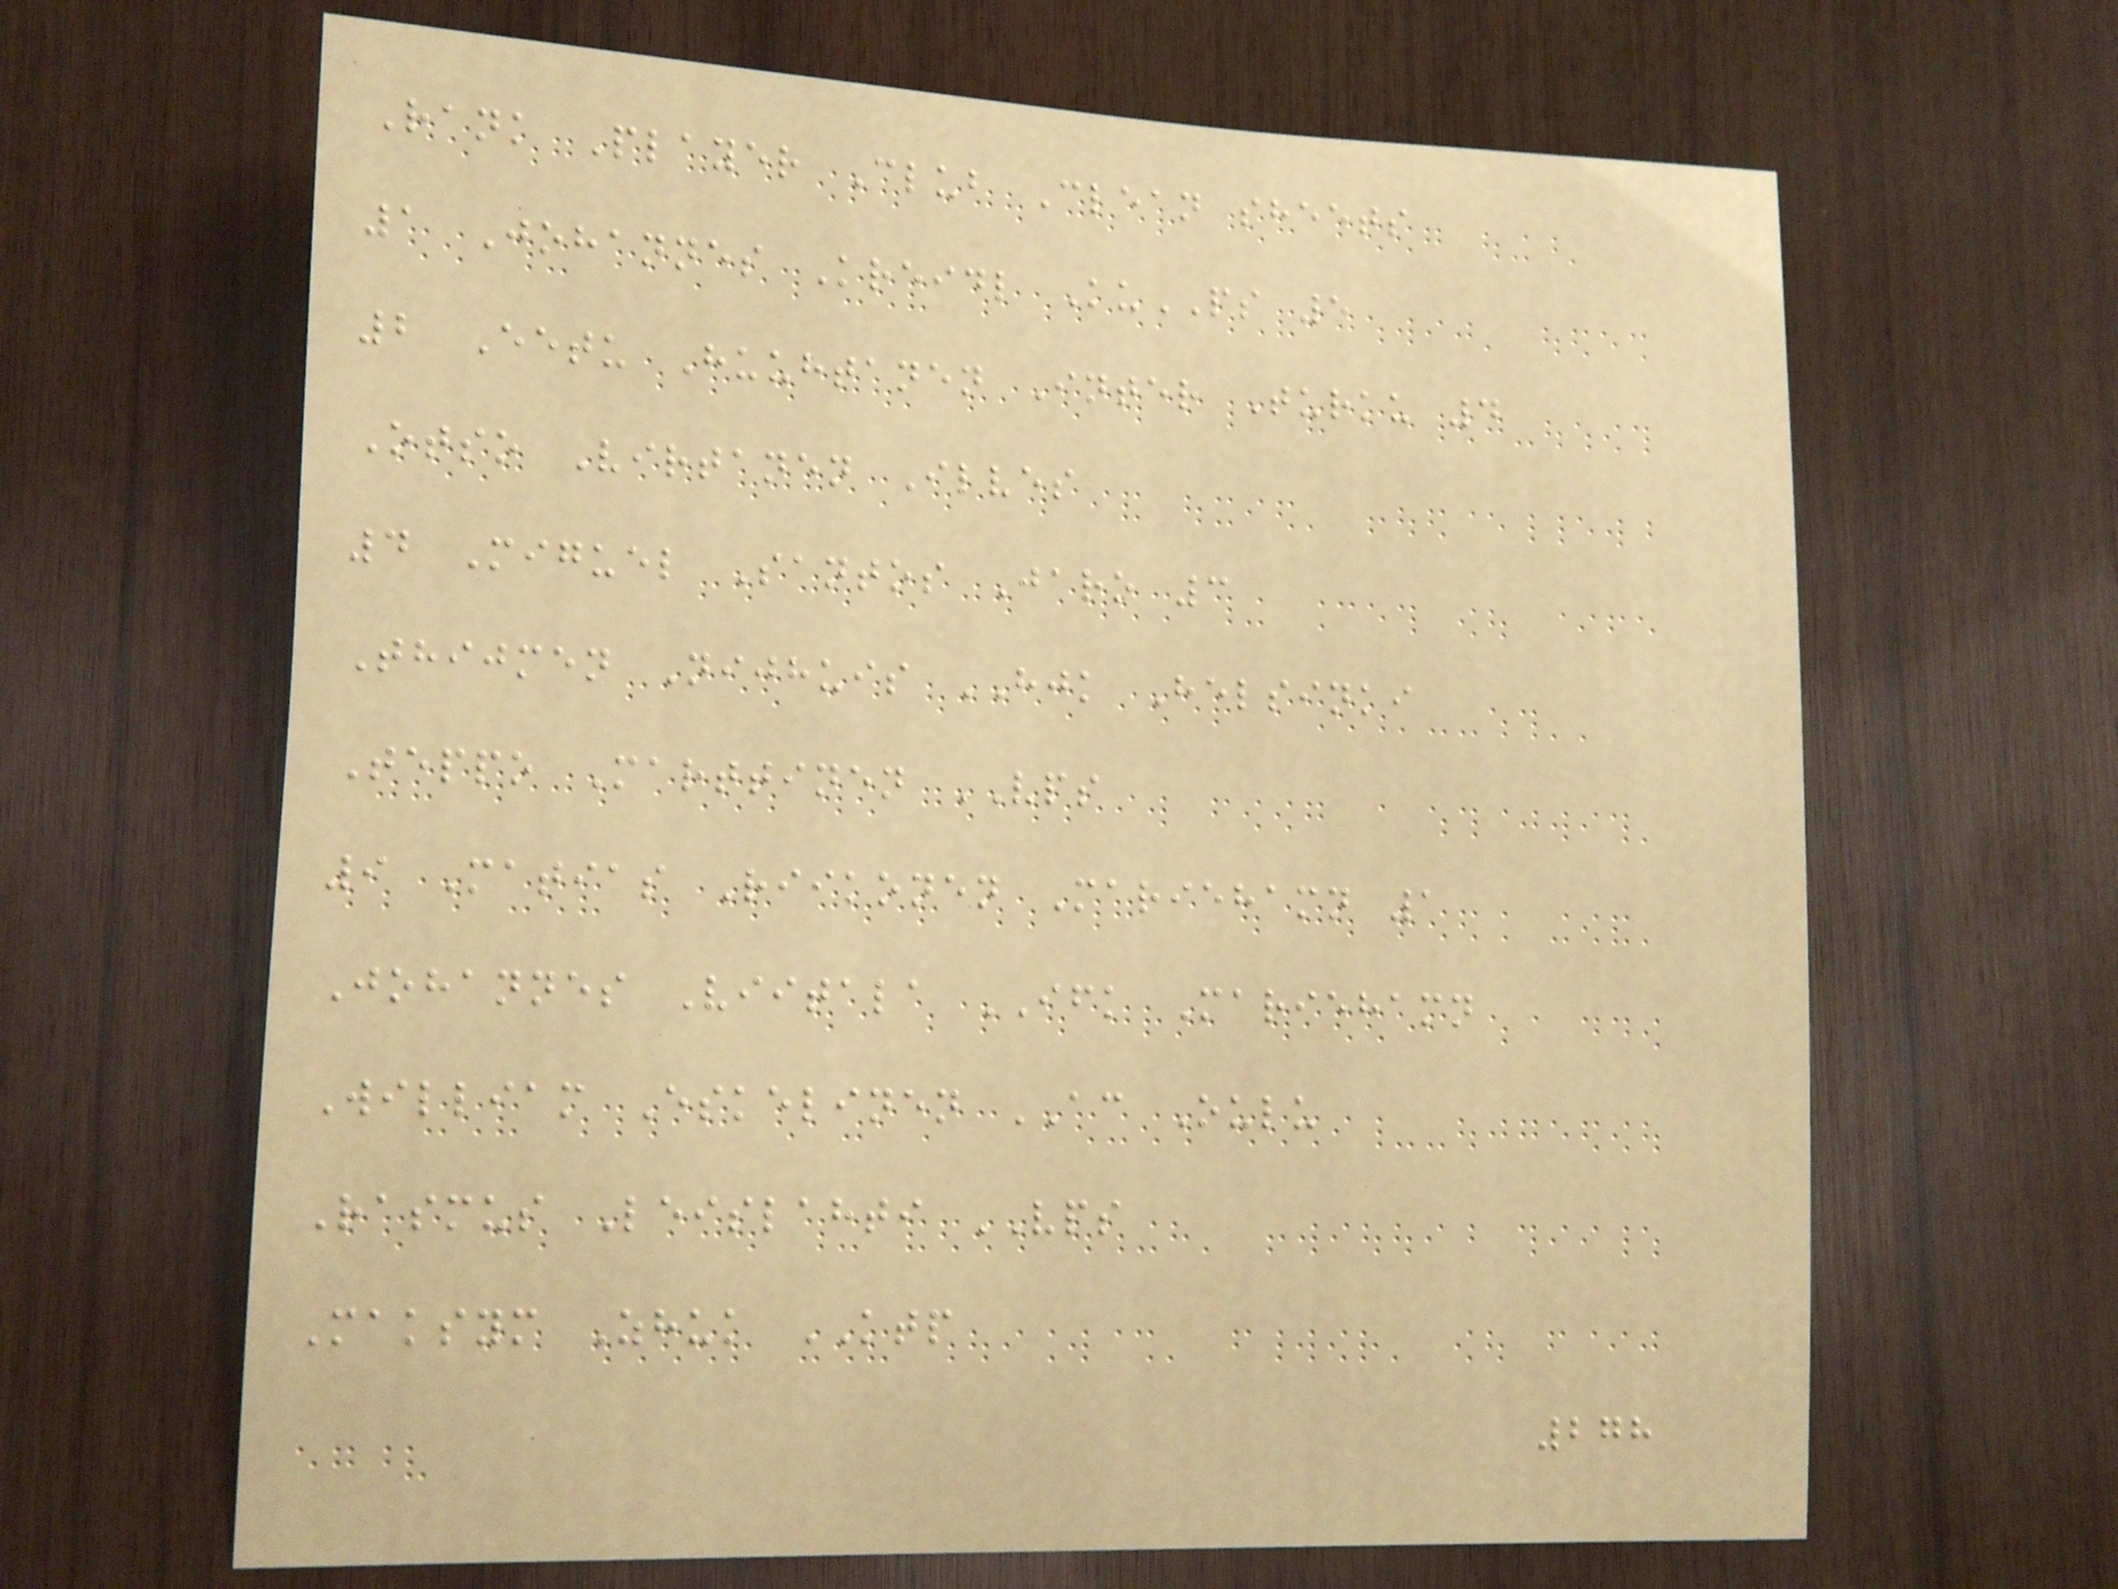Rank Player Club Clean sheets
1 Johannes Kreidl KuPS 5
2 Eetu Huuhtanen Inter Turku 4
Otso Virtanen Ilves
4 Miguel Santos Jaro 3
Thijmen Nijhuis HJK Helsinki
Teppo Marttinen VPS
9 Matias Riikonen Mariehamn 1
Johannes Viitala IFK Mariehamn
William Eskelinen AC Oulu
Rasmus Leislahti VPS
Maksym Zhuk KTP
278
